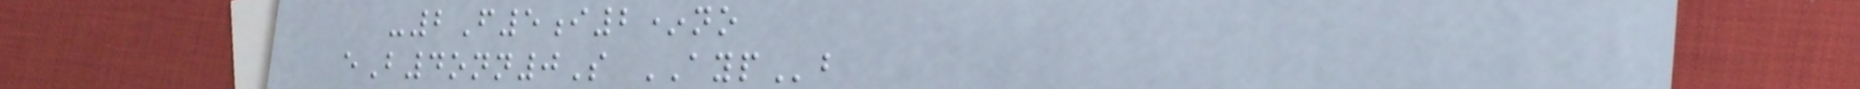-2F5i2*no
eB4onn0S AYPb
